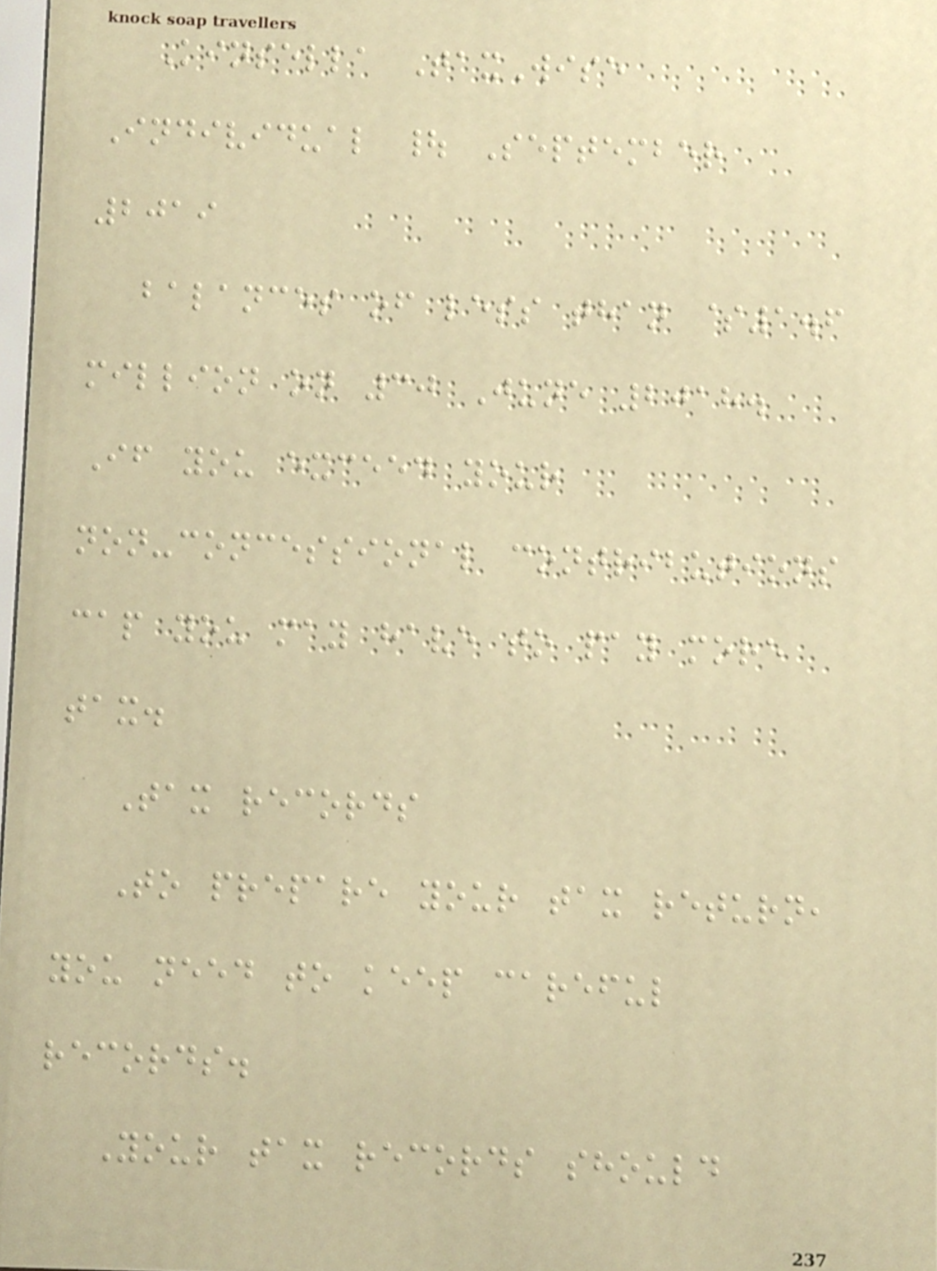Kinsella TaxWise
Individual | September
2019
balances of less than $1.6
million on 30 June 2018.
If you exceed your
non-concessional contributions
cap you may have to pay more
tax.
Tax records
To prepare your tax return,
you need to keep careful
records.
Your tax records should
